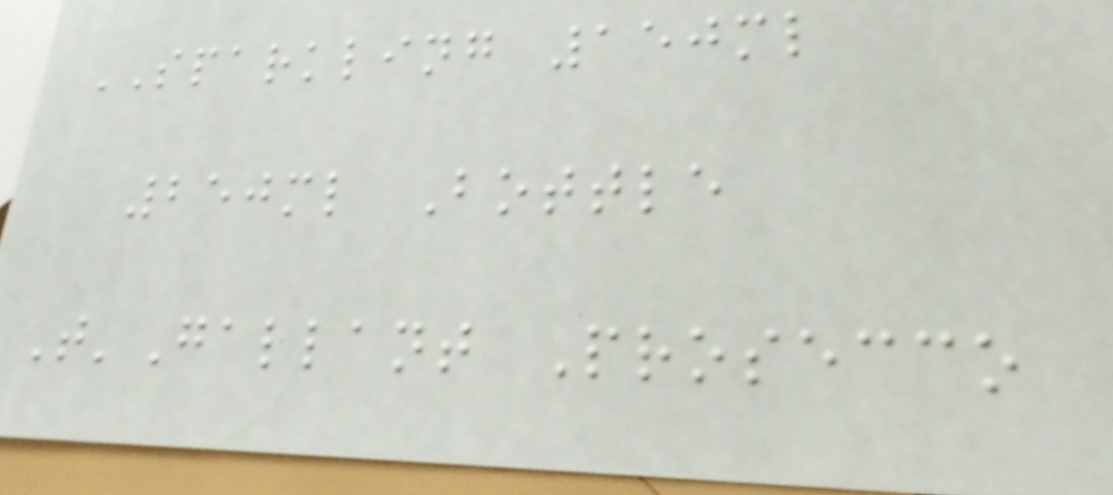SPARKLING 150ml
250ml Bottle
T'Gallant Prosecco
